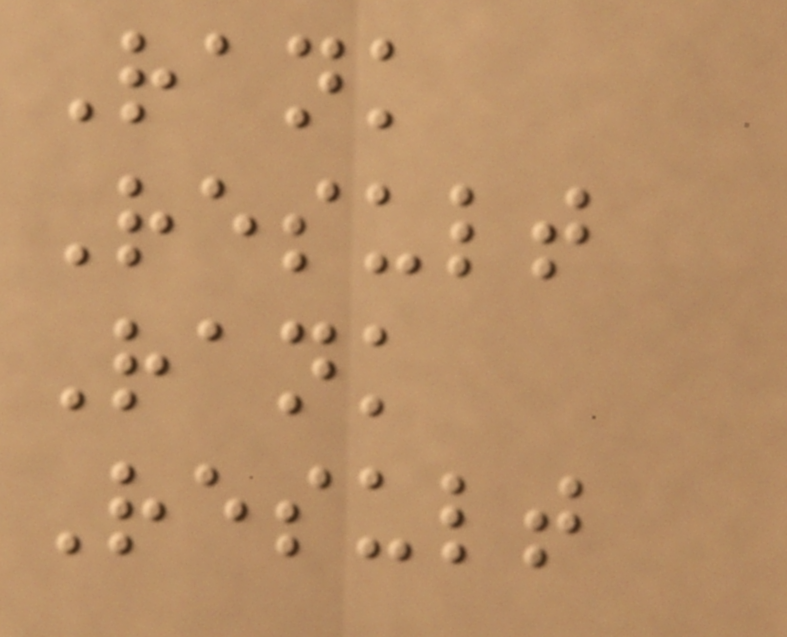Rank
Result
Rank
Result
